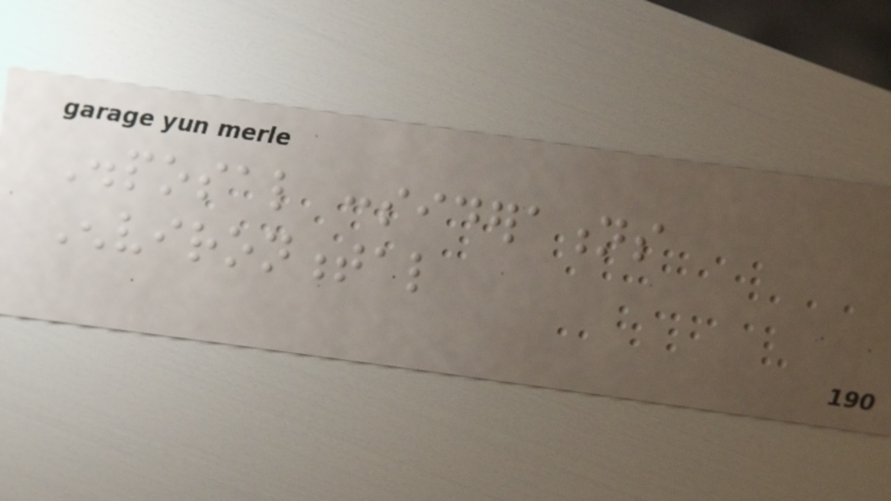Disposal considerations
Environmental
